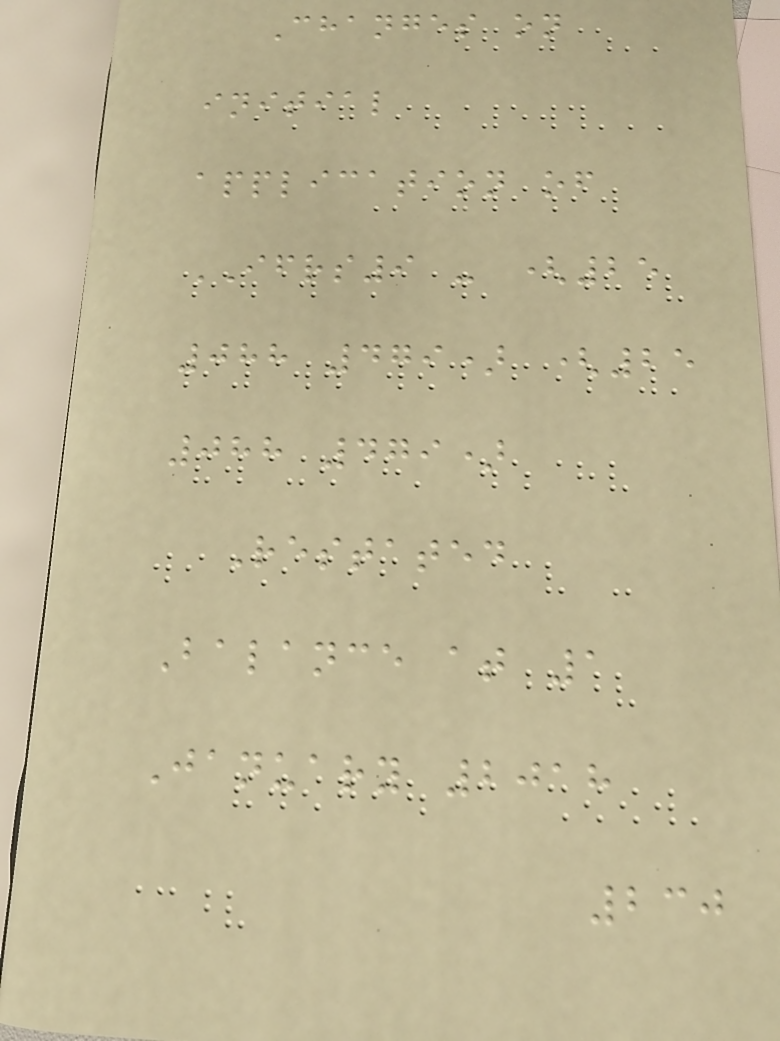Changes on
initial
application of
IFRS9 - (25
088 479) (25
088 479)
Restated
Balance at 1
January 2018
230
